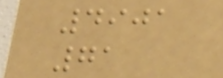4901
71
